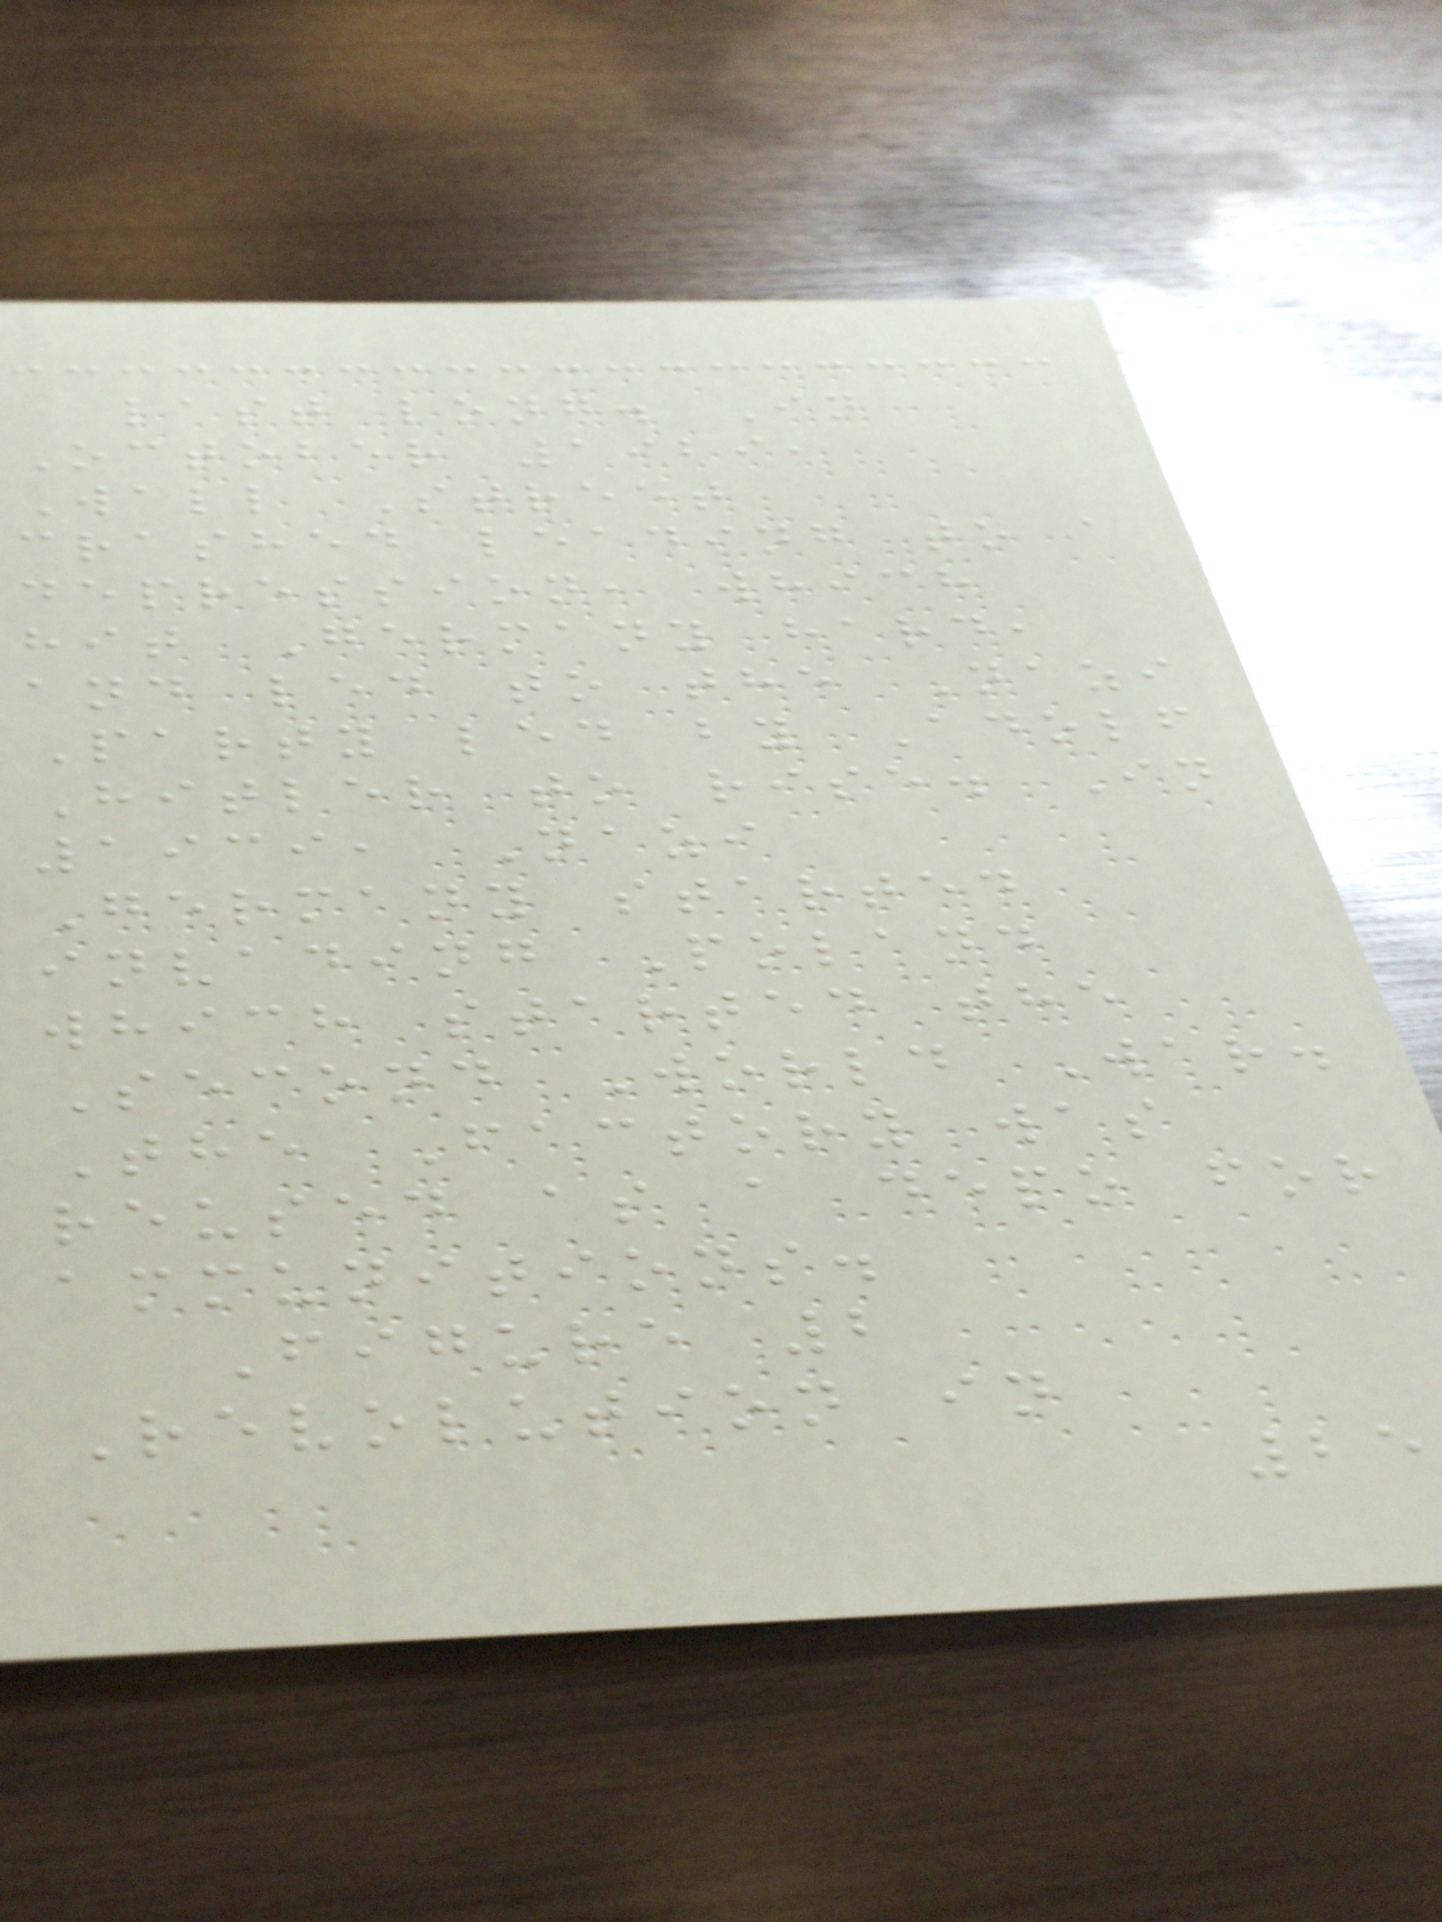last long. In
October 1929,
Wall Street
crashed leading to a
depression, which
hit Germany hard,
and led to the Nazi
Party led by Adolf
Hitler to rise. In
1939, Nazi
Germany started
invading Poland
which started the
Second World War.
The Factory was
reused as a depo for
ammunitions.
Figure 2
Revolution in
